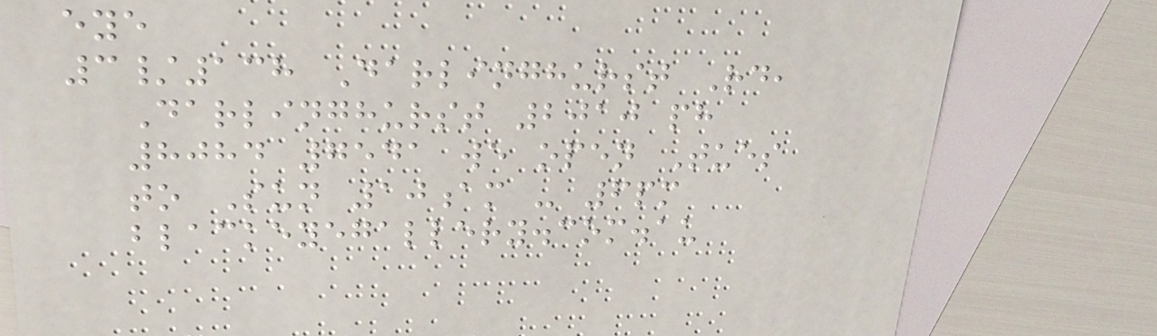eye
3/138 Darlinghurst Rd,
Darlinghurst 2010 ph
8084 7541 we open Tues
to Sun 10am - 6pm
blackeyegallery.com.au
